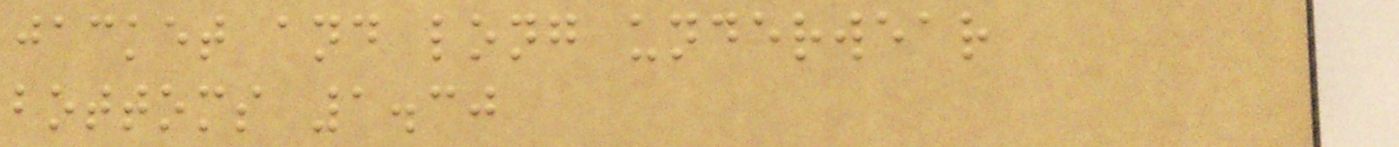jacket and long underwear
bottoms 1.30
